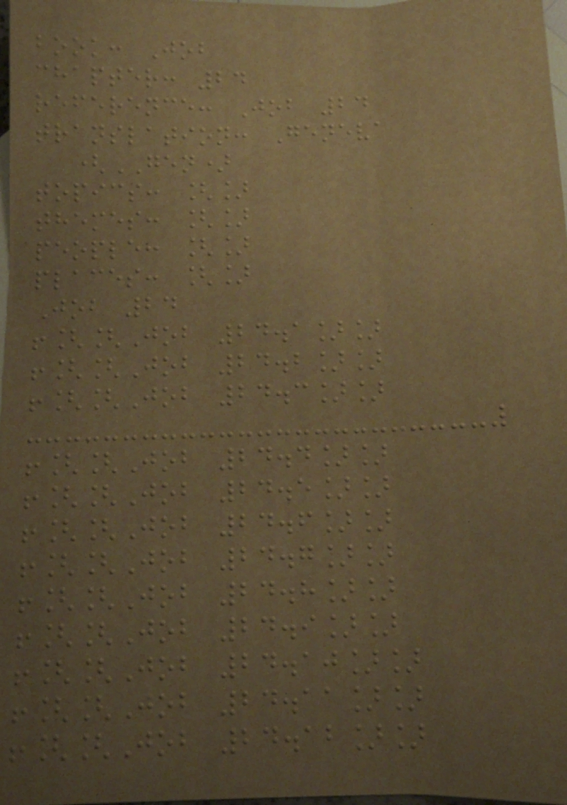book: Job
chapter: 24
reference: Job 24
translation: Geneva
(GEN)
topics: []
themes: []
people: []
places: []
Job 24
![[Job 24.1]]
![[Job 24.2]]
![[Job 24.3]]
![[Job 24.4]]
![[Job 24.5]]
![[Job 24.6]]
![[Job 24.7]]
![[Job 24.8]]
![[Job 24.9]]
![[Job 24.10]]
![[Job 24.11]]
![[Job 24.12]]
